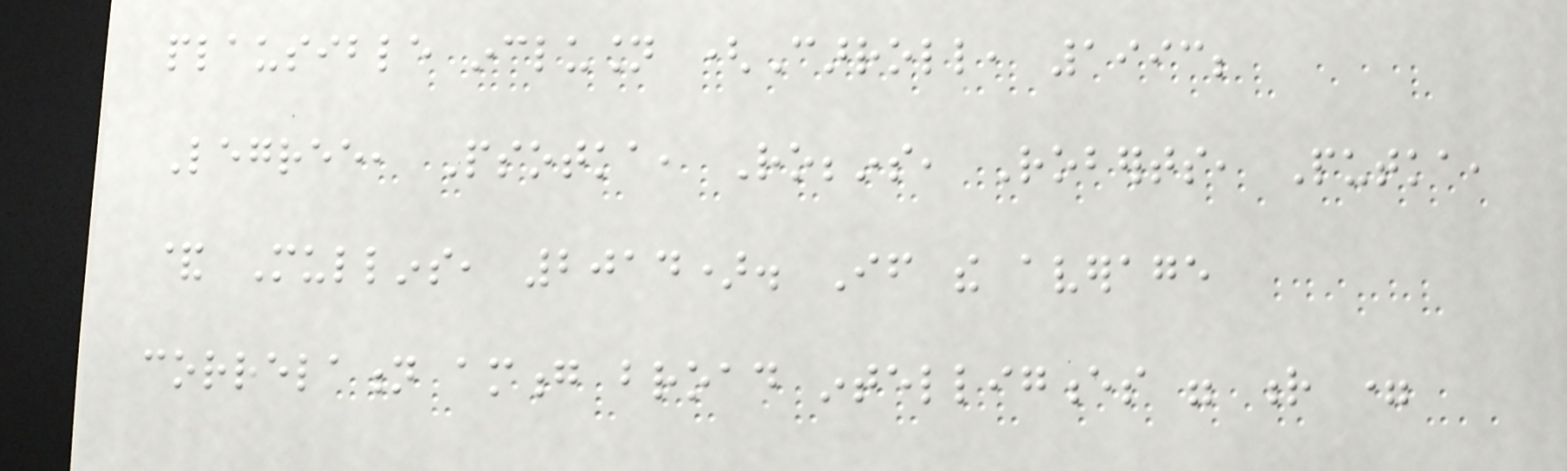plausible inclusion (Carroll, 1993;
Legree, Psotka, Robbins, Roberts, Putka,
& Mullins, 2014). If the average
correlation among broad intelligences were r =
